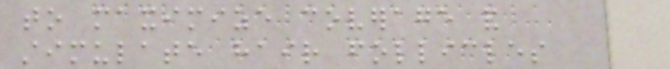to maximize coverage and
stimulate hair follicles
